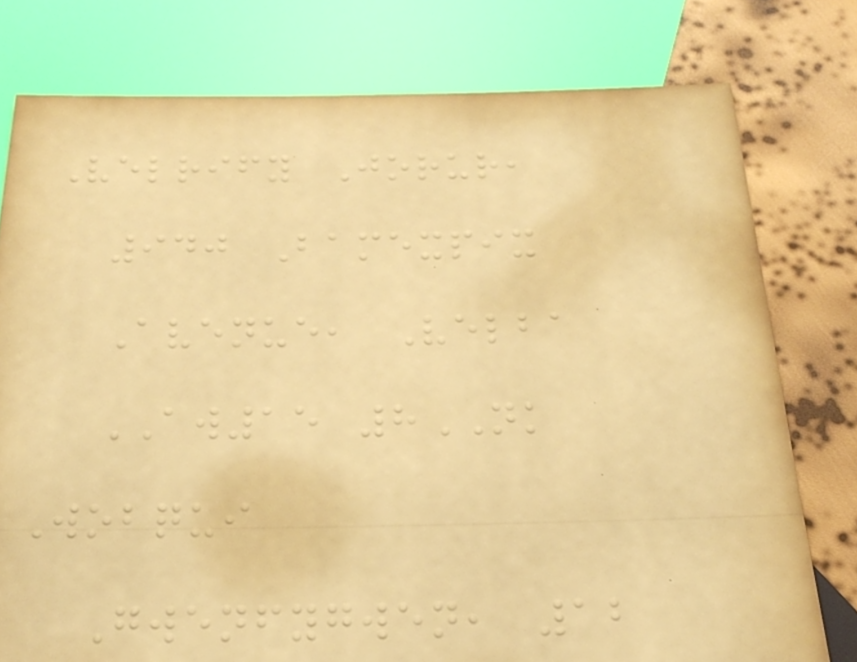Velrify Jorur,
940 Bamexpix
Avenue, Velba
AW15 8NK
Wobqui
Gwenfygwen, 12
